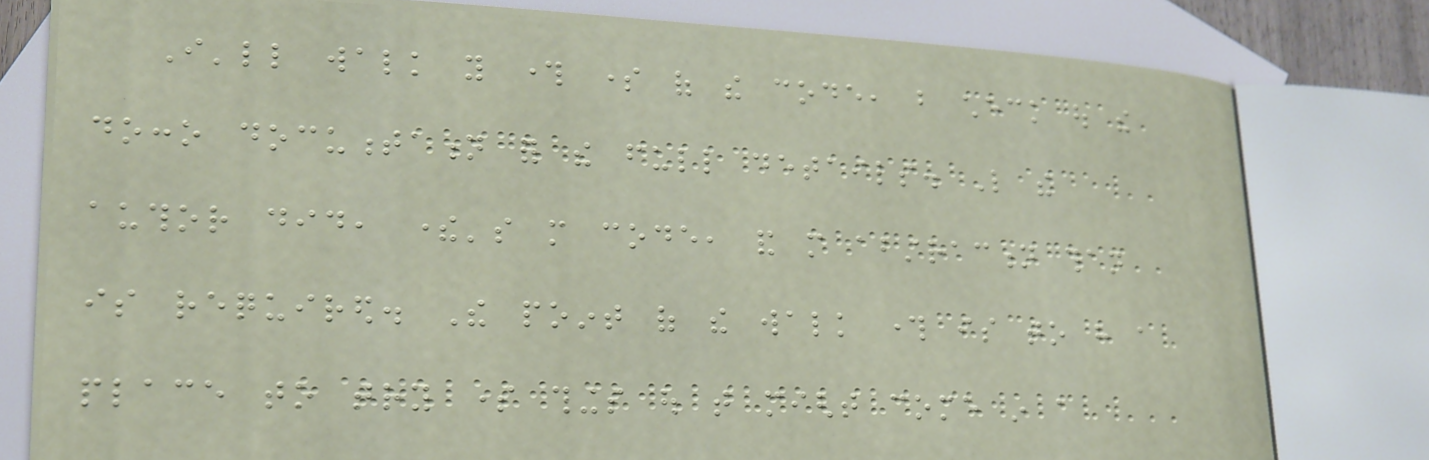I'll walk you through some of the code, but check out the
docco documentation for the full details. Like the
author did, there's more code, and more abstraction than
is required. The point of the walk through is to have a
place to try some things out that might come in a
